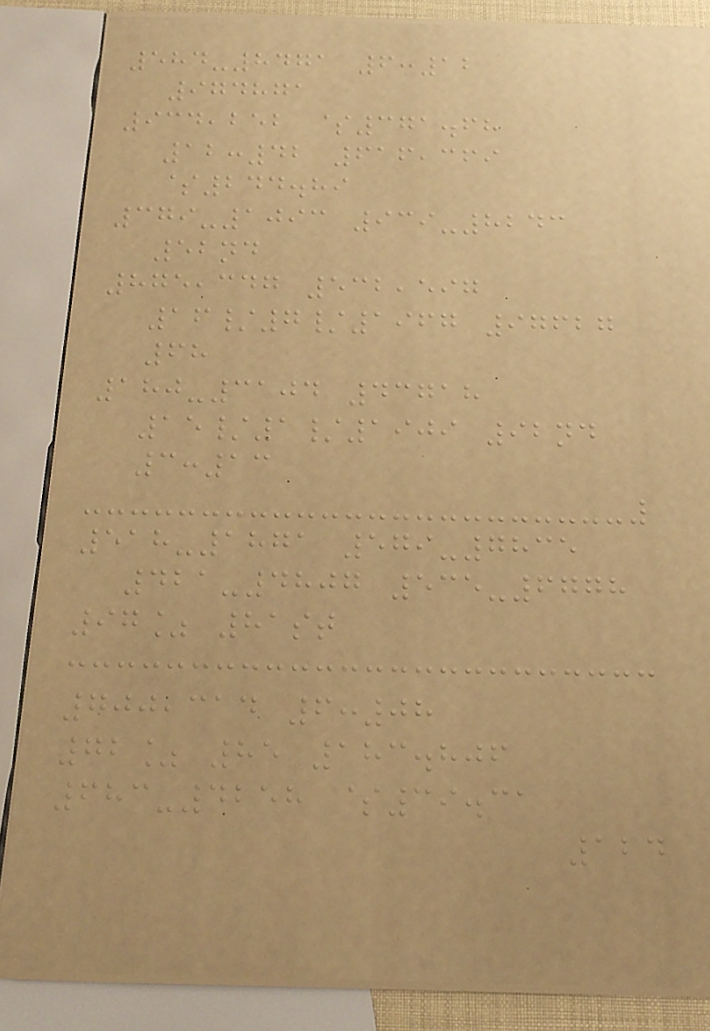584-8471 6:12
974871
934,252 $371.68
12:42 616,369
$244.89
379-1093 939-8243
52nd
875,347 532,597
16/7/1967 97627
68
180-3104 43718
15/1/1909 92nd
3:13
518-1871 579-7835
421-4807 535-6778
97% 81st
700,314 6:08
72% 85 183.806
683-4258 $39.31
124
